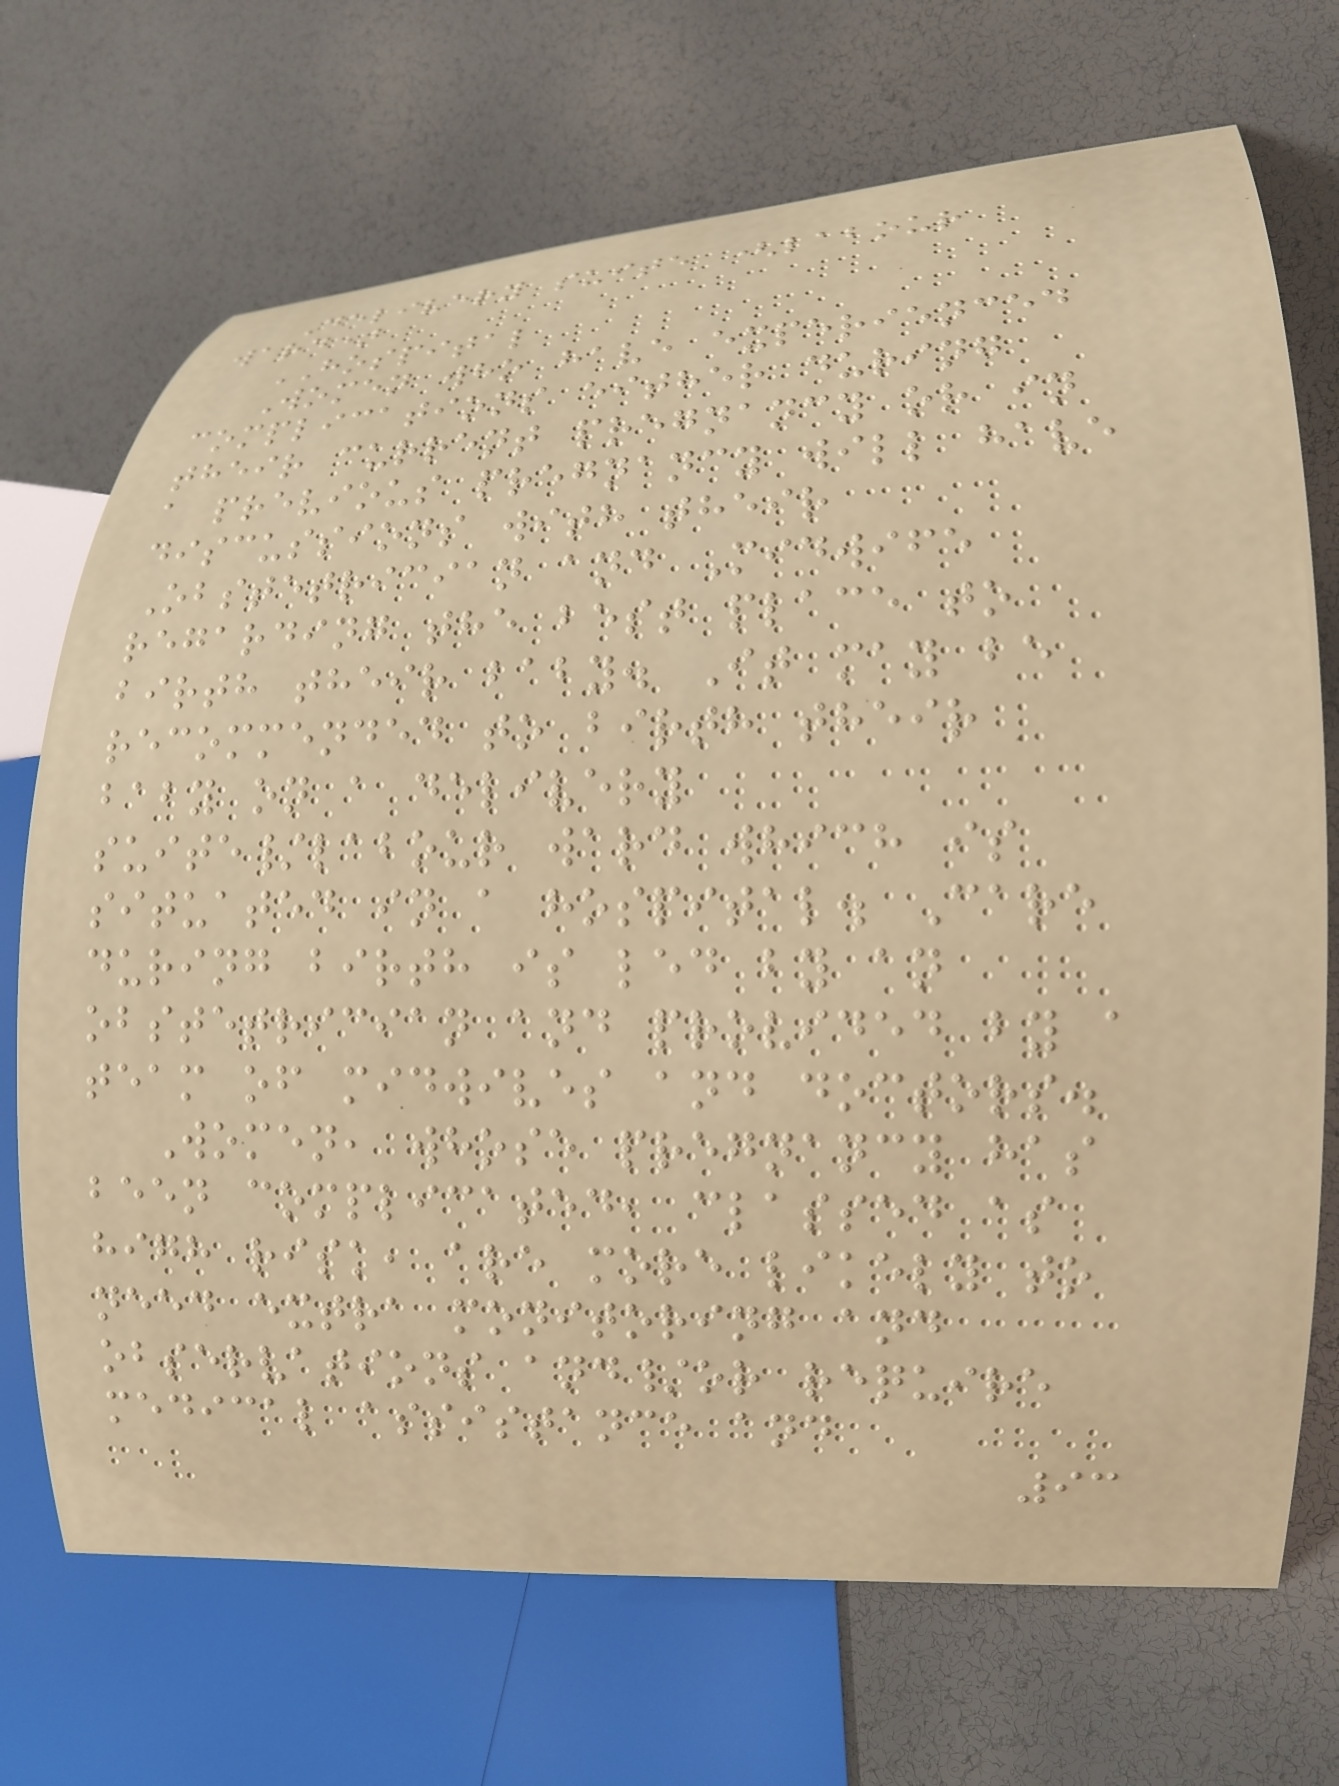Delivery suite (labour
ward)
HOSPITAL
Women who have experienced
complications either during
their current pregnancy or in
a previous pregnancy will have
discussions with their
Obstetrician and Midwife
regarding the best place to
birth their baby. It may be
recommended to birth their
baby on a delivery
suite/labour ward which is
situated in a hospital. Care
during birth is led by an
obstetrician and provided by a
team of midwives and doctors.
Women, whose pregnancy has
been complicated, classed as
high risk, are more likely to
need extra monitoring and
observations and/or require
medical assistance and
93
